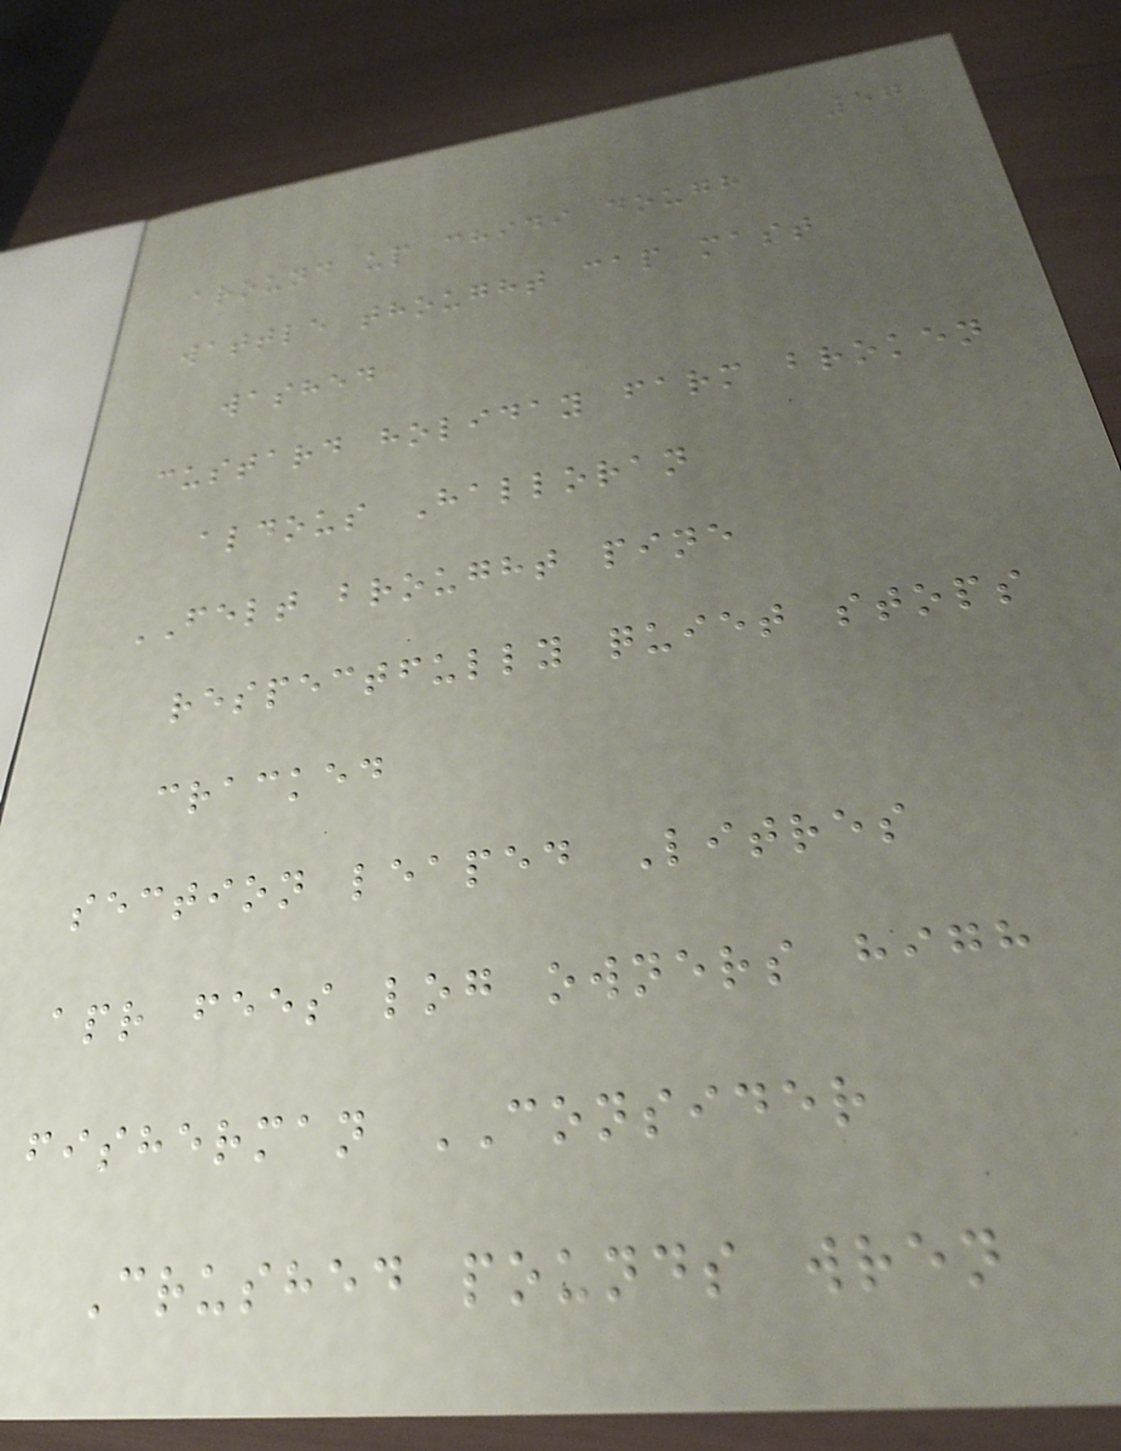57
around up chidi dough
wattle thought cap mast
washed
custard holiday farm broken
aldous Halloran
FELT brought pine
respectfully quiet stops
cracked
section leaped Litres
apr fees log owners high
fisherman CONSIDER
Crushed pounds wren
